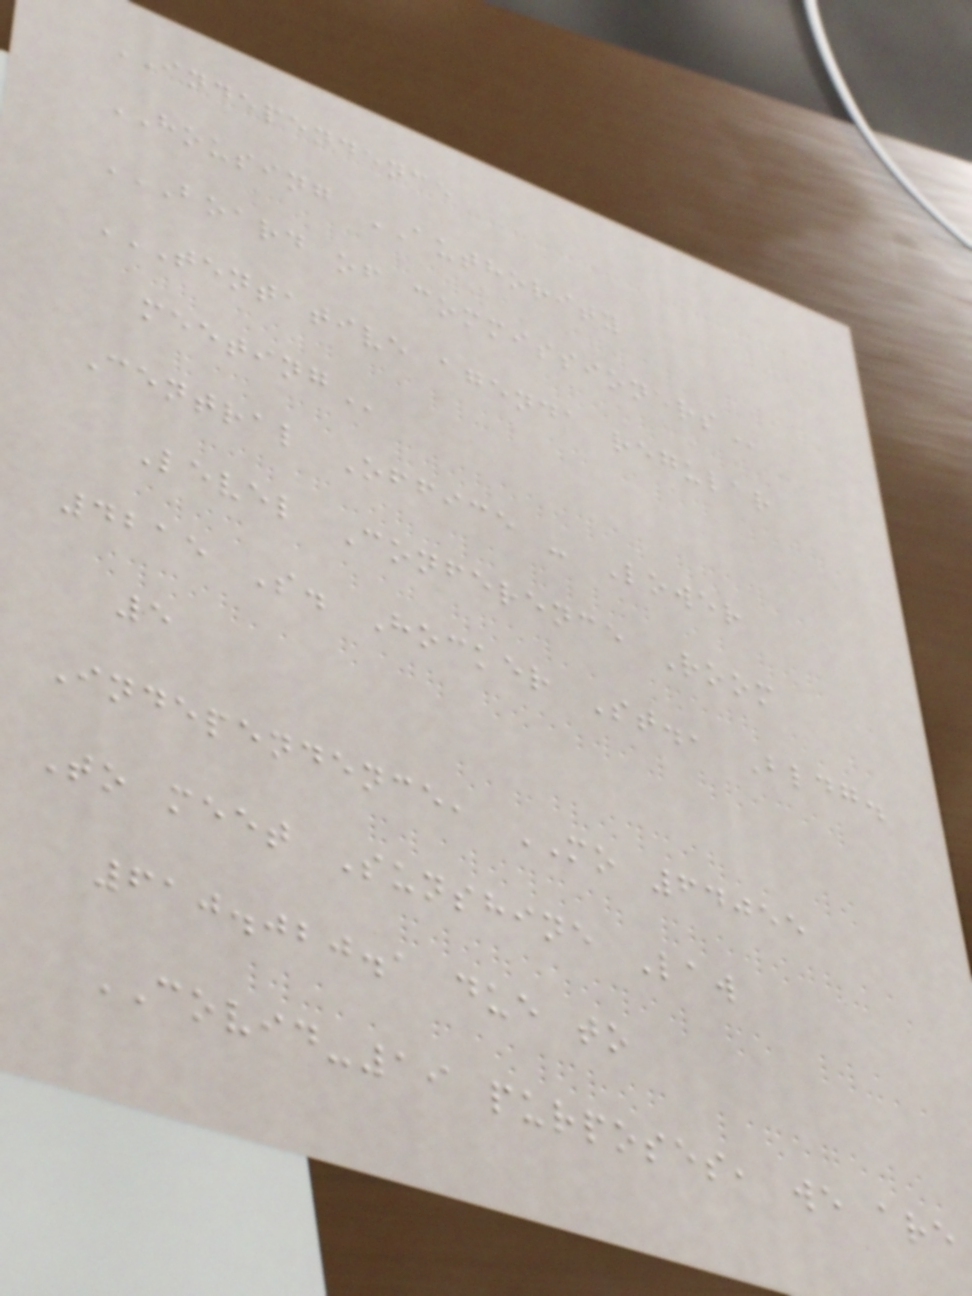INDEPENDENCE
HOUSING AUTHORITY
BOARD OF COMMISSIONERS
TENTATIVE AGENDA REGULAR
MEETING
Central Office - Lower
Level Conference Room
4215 S. Hocker St., Bldg.
5
Independence, MO 64055
To meet Sunshine Law
610.020.1 due to
COVID-19 purposes, we are
